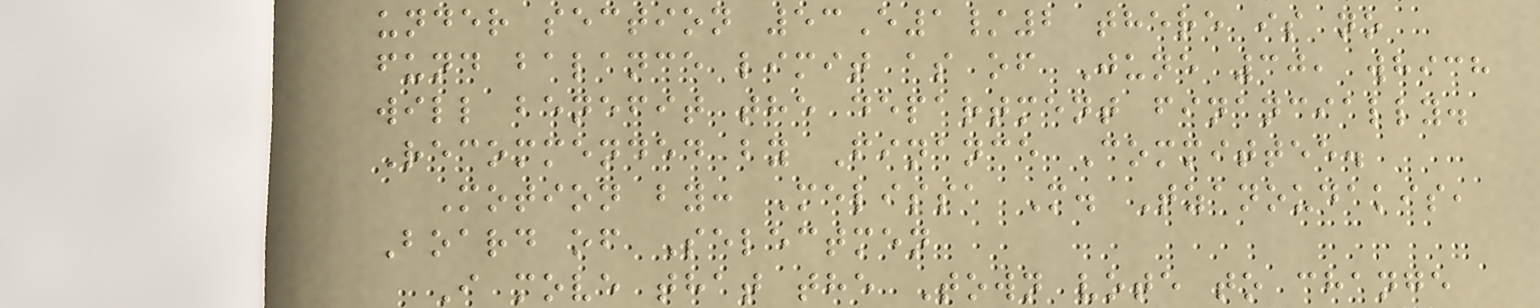under section 53E1/2 there is no
fund balance limit as of June 30, which
will benefit the department financially.
Recommended by Finance Committee.
Motion by: Melissa M. Tzanoudakis,
Board of Selectmen
I move that the Town vote to change
